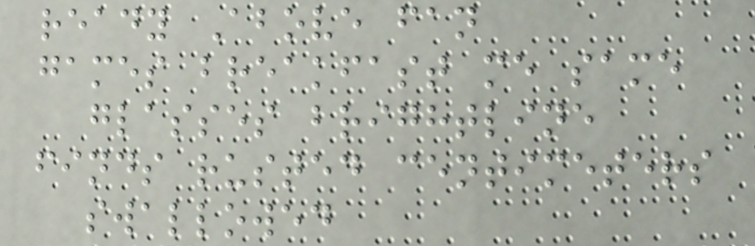ready Above fan
games breakfast me same
glasses brightline
finds rusted centimeters
swallowed
